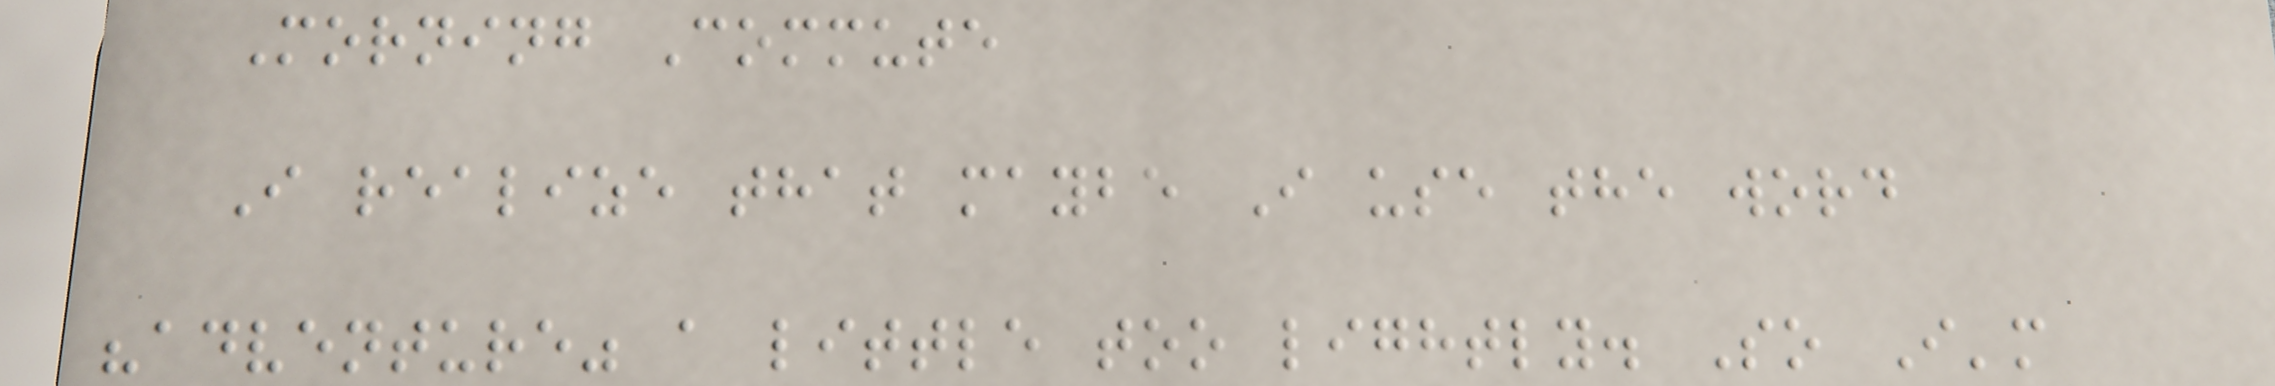Morning Commute
I realize that maybe I use the word
"adventure" a little too lightly. So I'm
